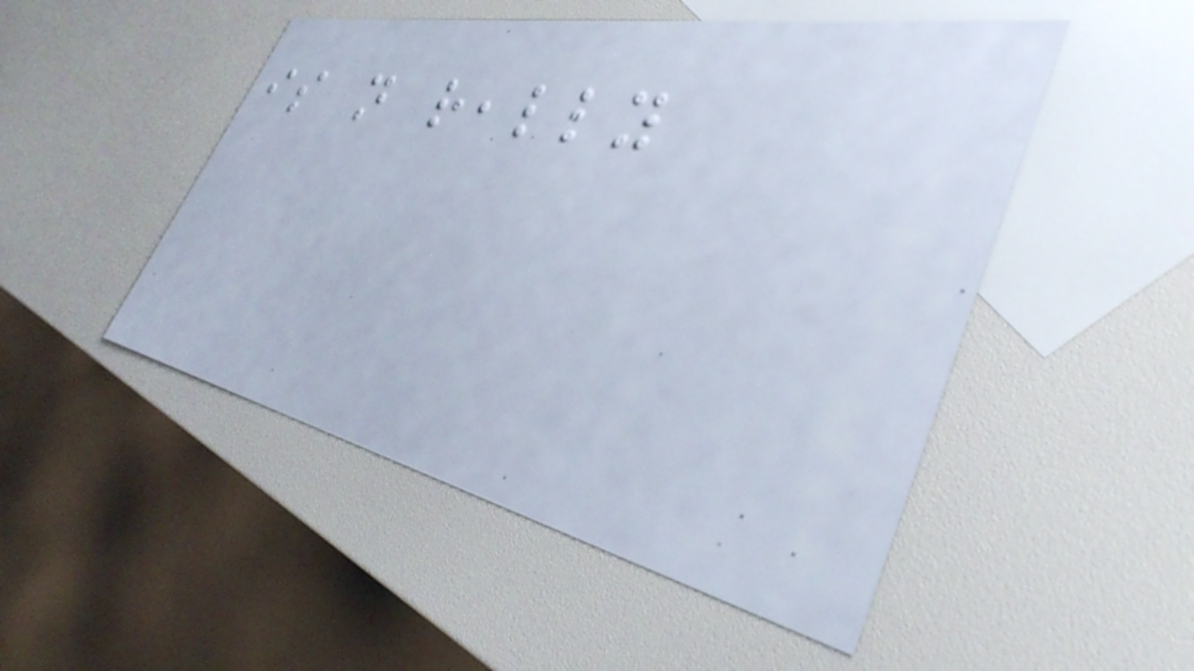is not really
